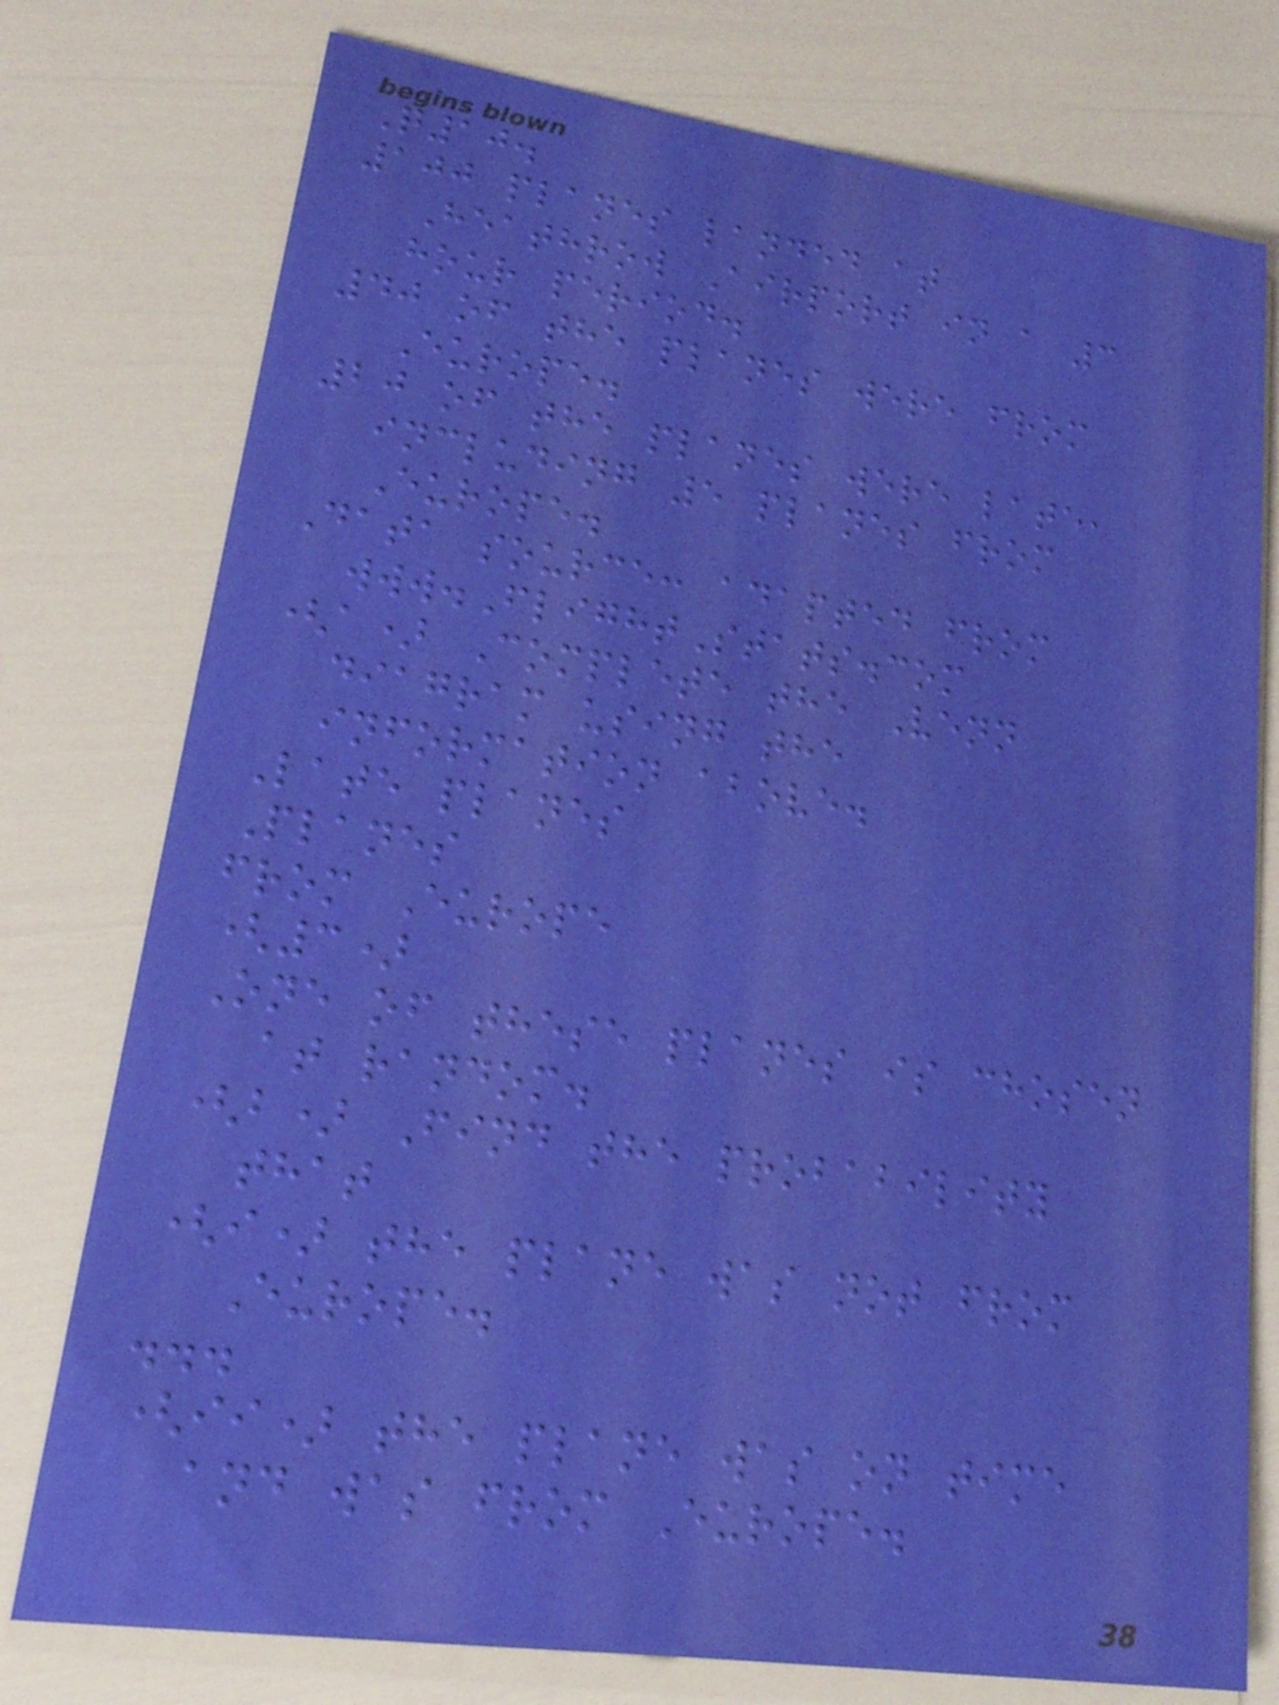Q10.
100 planes landed at
Heathrow Airport in a 3
hour period.
40 of the planes were from
Europe.
20 of the planes were late,
including 5 planes from
Europe.
Data source: adapted from
www.FlightStats.com
(a) Complete the Venn
diagram using the
information above.
Late planes
Planes
from Europe
(3)
One of these planes is chosen
at random.
(b) Find the probability
that
(i) the plane was not from
Europe.
...
(ii) the plane was on time
and was from Europe.
